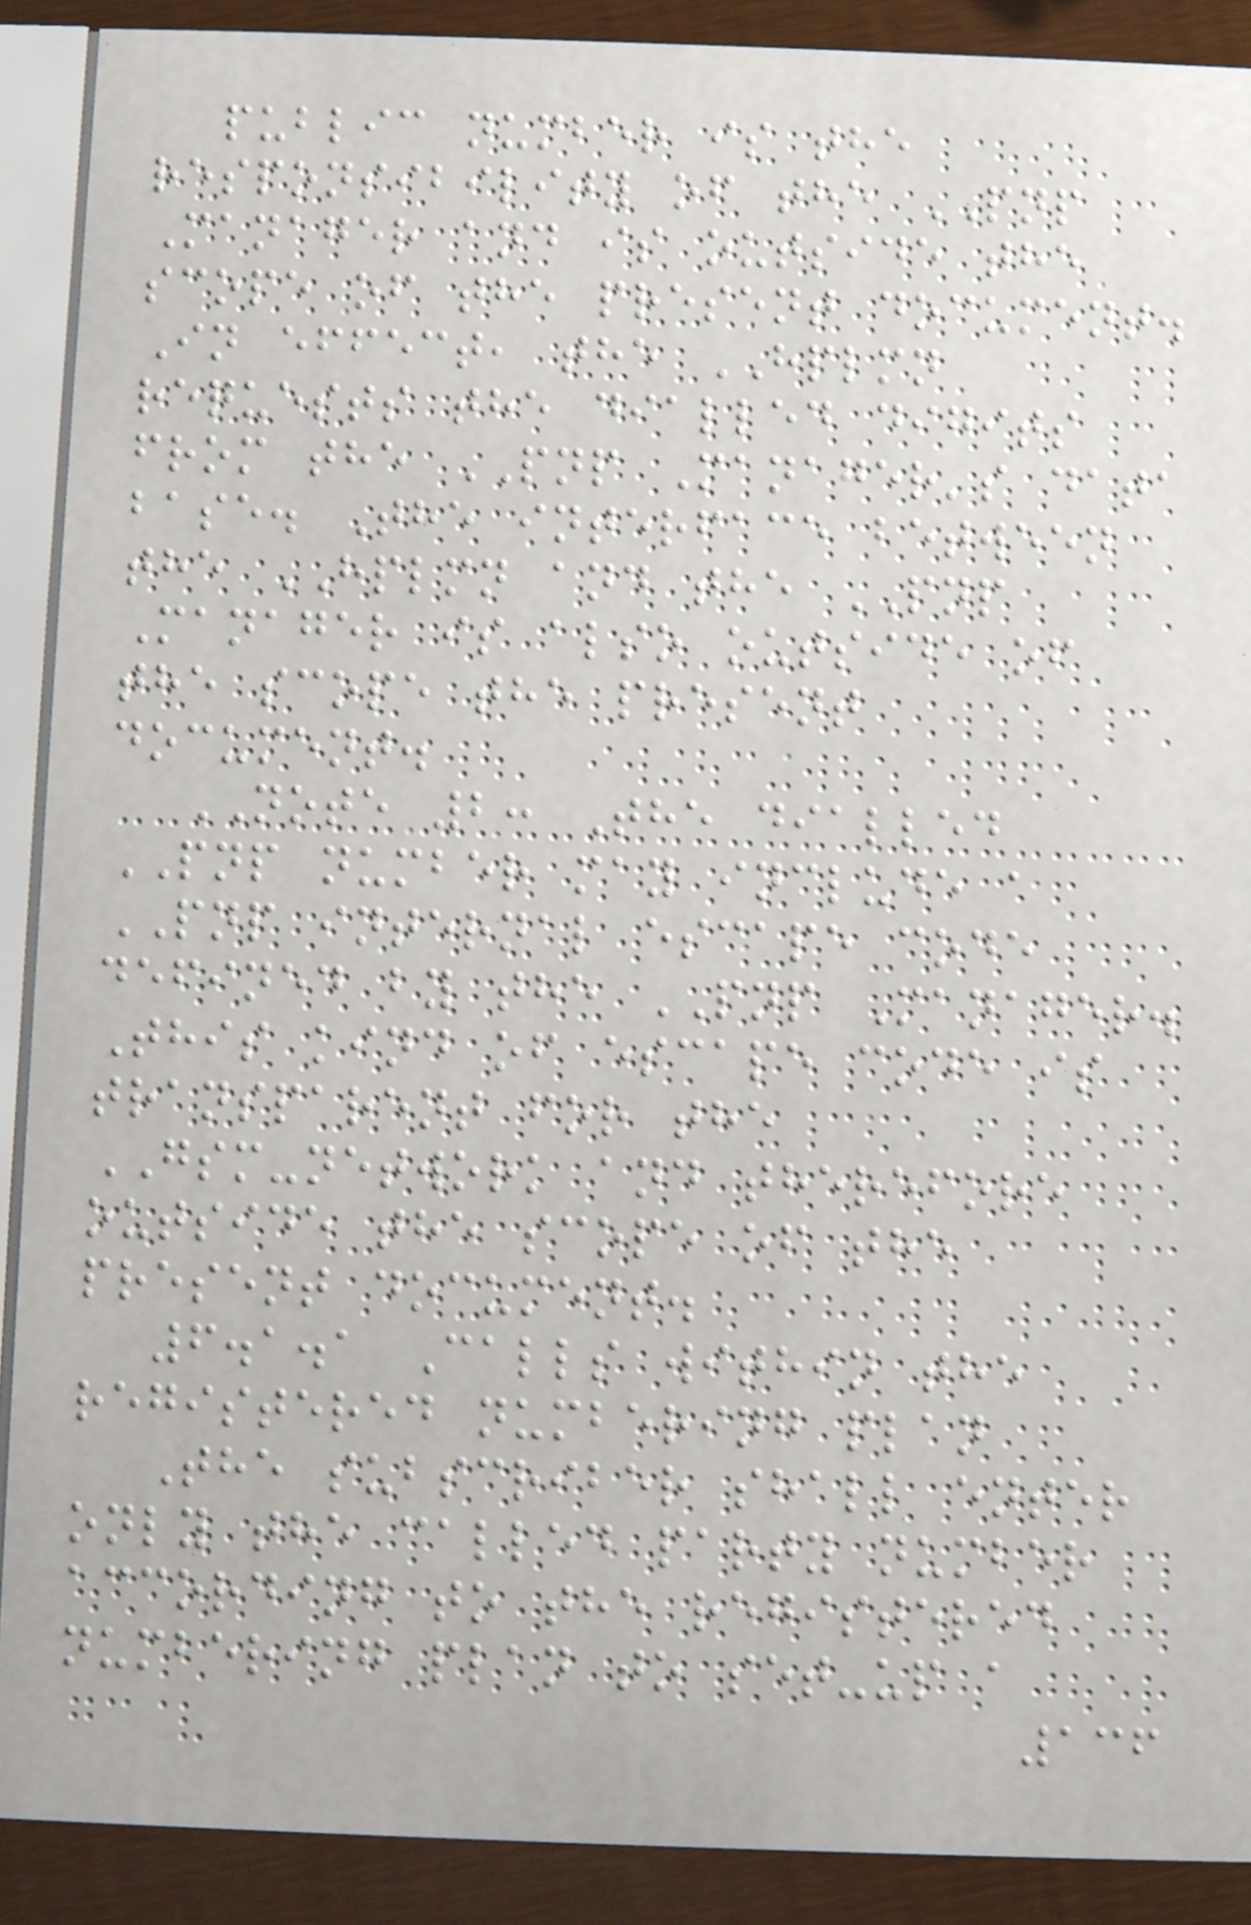public number is the
responsibility of the PNP
Manager and is outside the
scope of the present document.
In effect, the HPLMN
requests the dialled digits
from the PNP Manager's data
base. The interface between
the HPLMN and the PNP
Manager is also outside of
the scope the present
document.
NOTE 2: The dialled
PNP number may include a
PNP internal escape code
defined by the PNP Manager.
This kind of escape code is
transparent for the
GSM-network and therefore
outside the scope of the
present document.
6.1.1 Calls within the
registered numbering plan
The subscriber shall enter
only the called party number
according to the registered
numbering plan to set-up a
136
